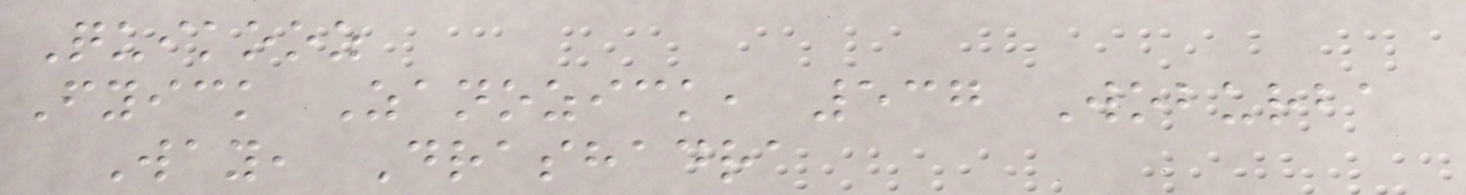Quikooz
Fyick Zanozick, 537 Woburba
Way, Drashadra
